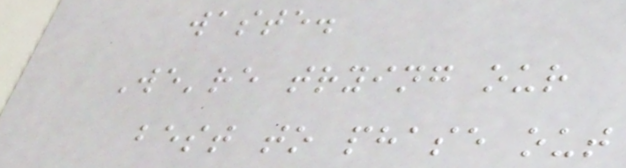waste.
We're trying our
best to phase out
